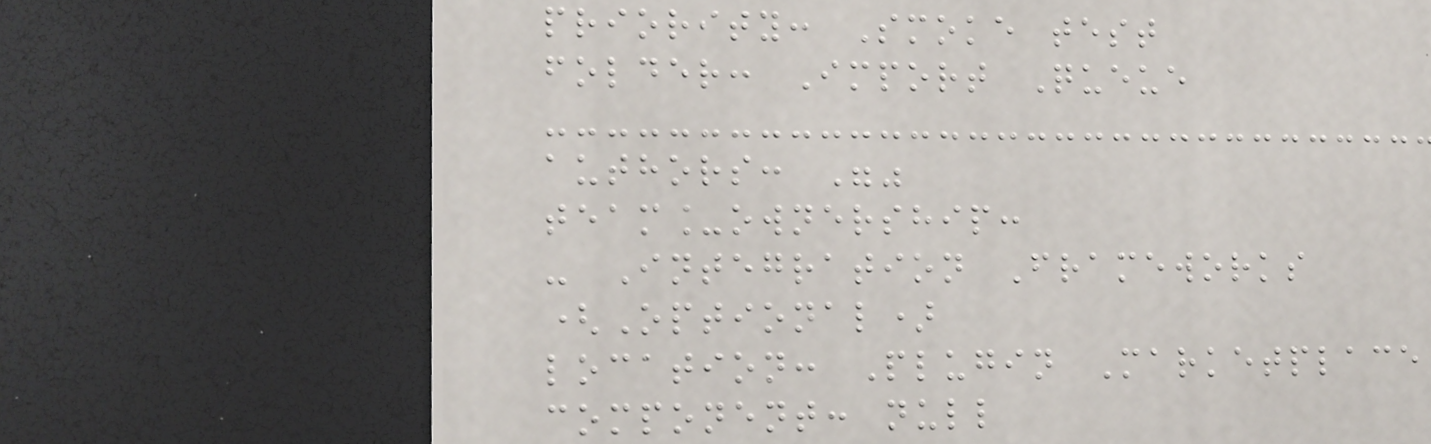priority: Smoke test
folder: Import Queue
authors: ""
team_ownership:
- Integration Frameworks
(Optional)
location: Plugin Marketplace
component: null
